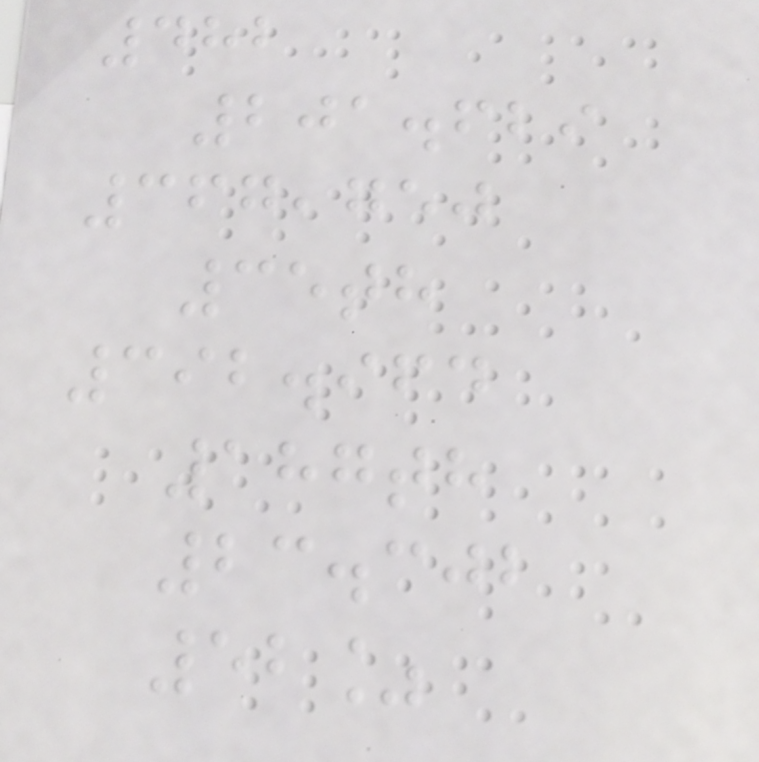482
201.629
367,750
35th
392.964
187th
23.302
52%
